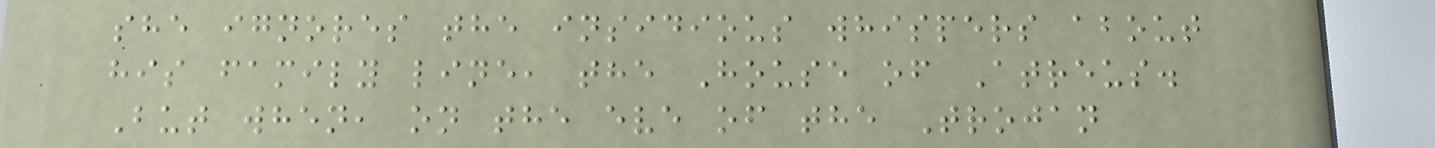she ignores the insidious whispers about
his family line, the House of Atreus.
But when, on the eve of the Trojan
